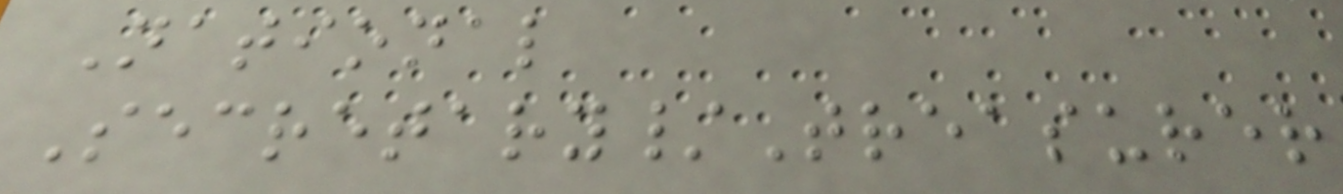National
Secretary/Treasurer
